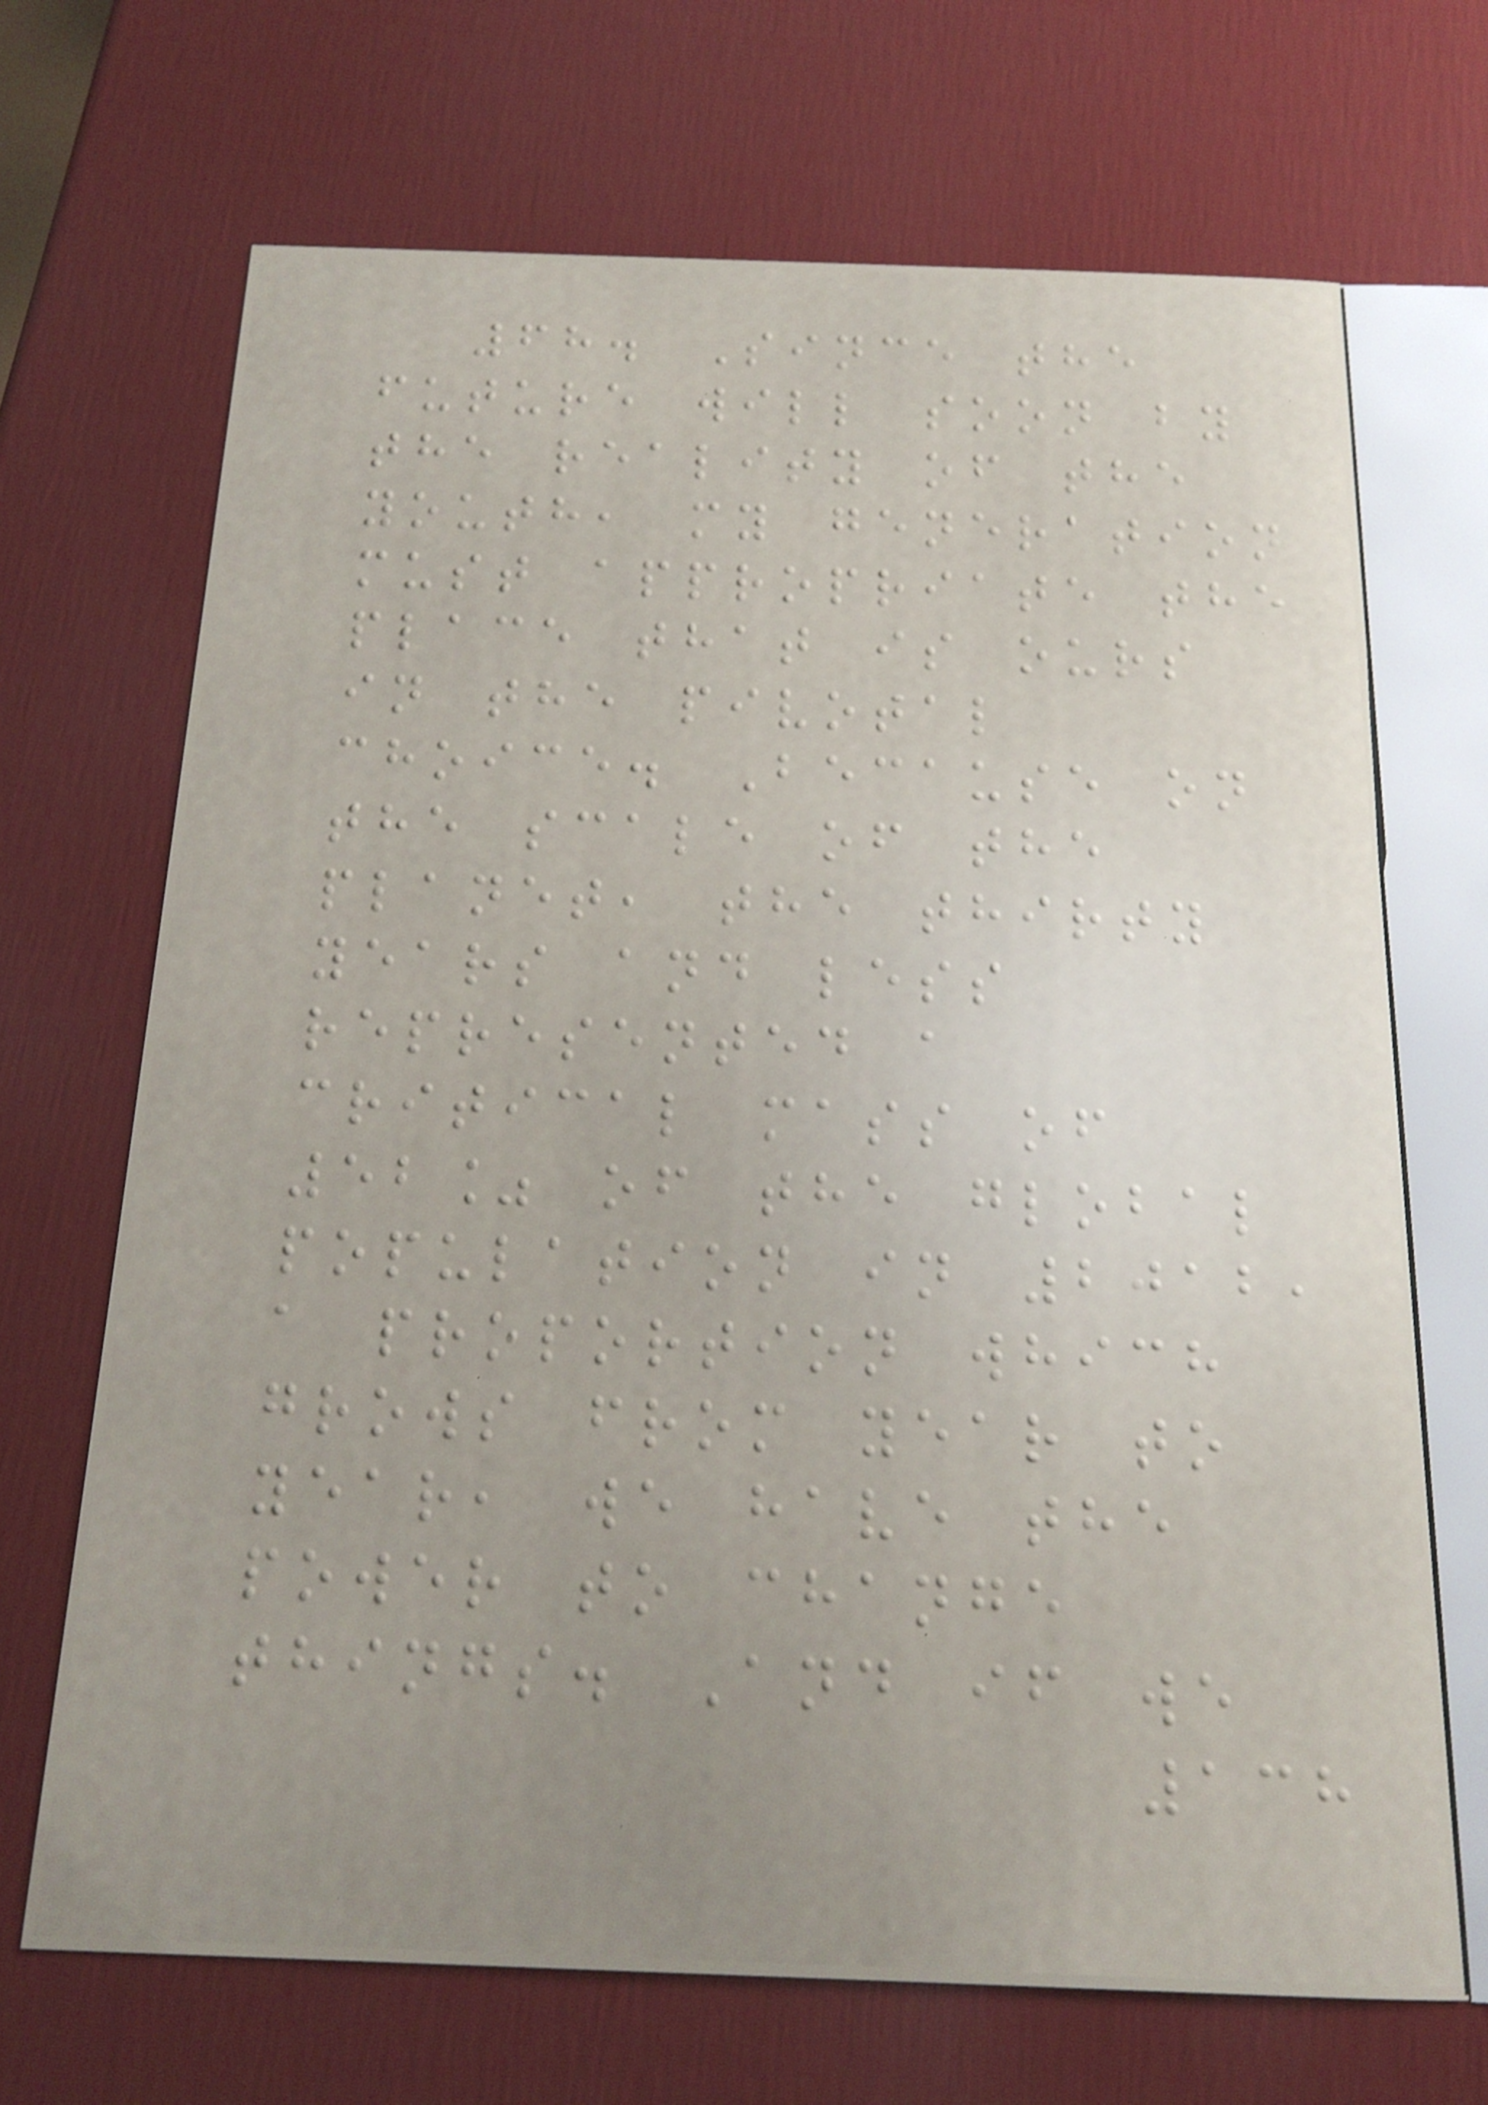68. Since the
future will soon by
the reality of the
youth, my generation
must appropriate the
place that is ours
in the pivotal
choice. Because on
the scale of the
planet, the thirty
years and less
represented a
critical mass of
52% of the global
population in 2012,
a proportion which
grows from year to
year, we have the
power to change
things. And if we
138
